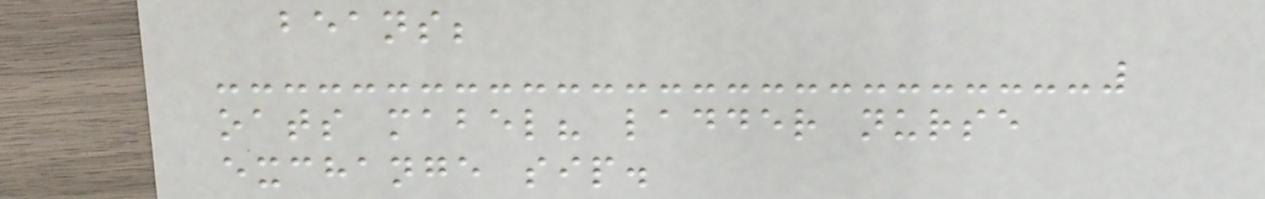beans;
oats mabel? ladder nurse
exchange sip.
